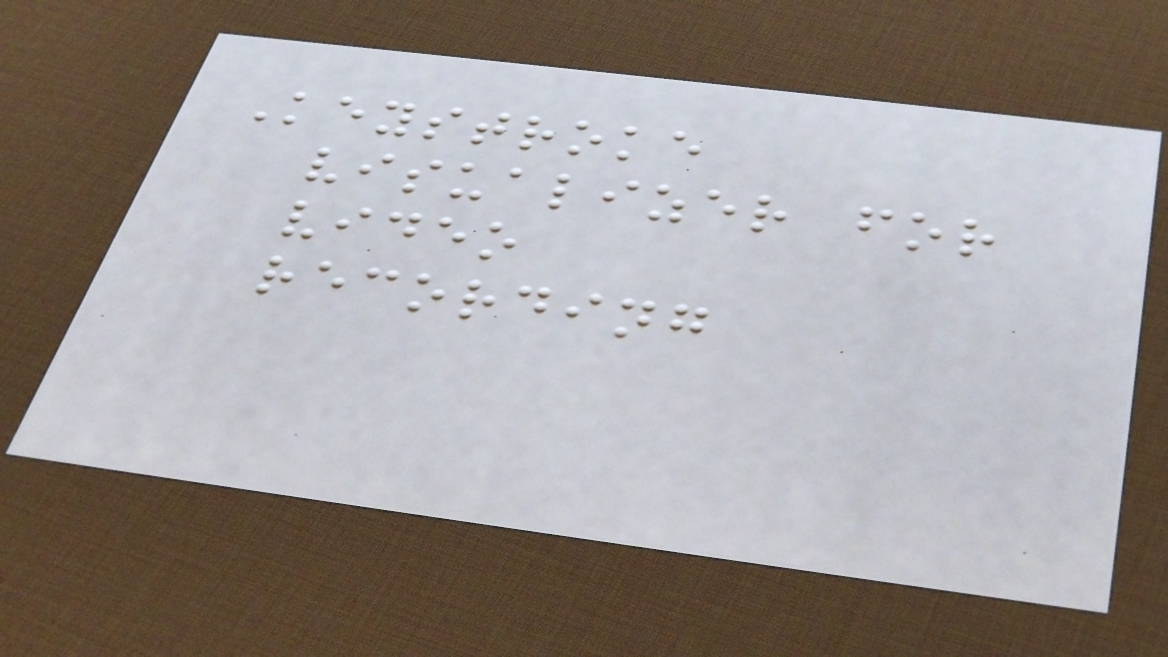Keystroke
visualizer for
video
recording
